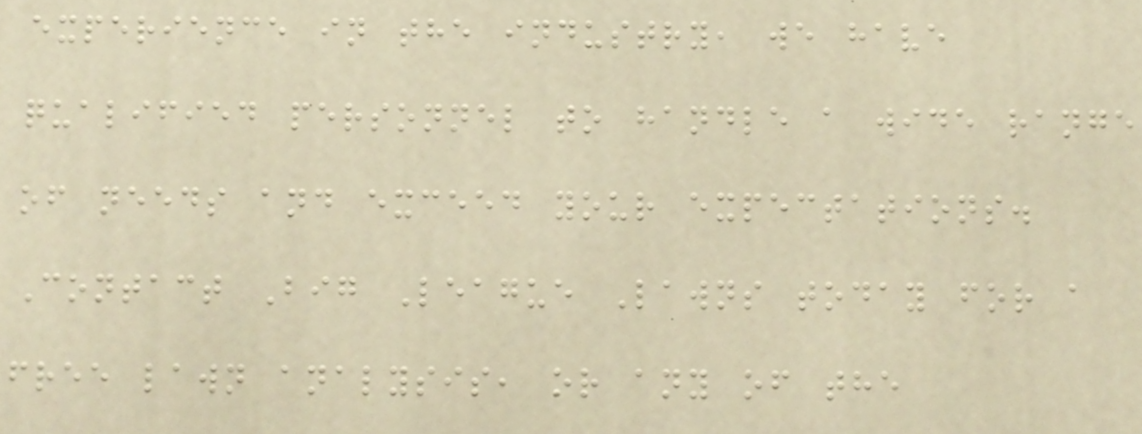experience in the industry, we have
qualified personnel to handle a wide range
of needs and exceed your expectations.
Contact Big League Lawns today for a
free lawn analysis, or any of the
